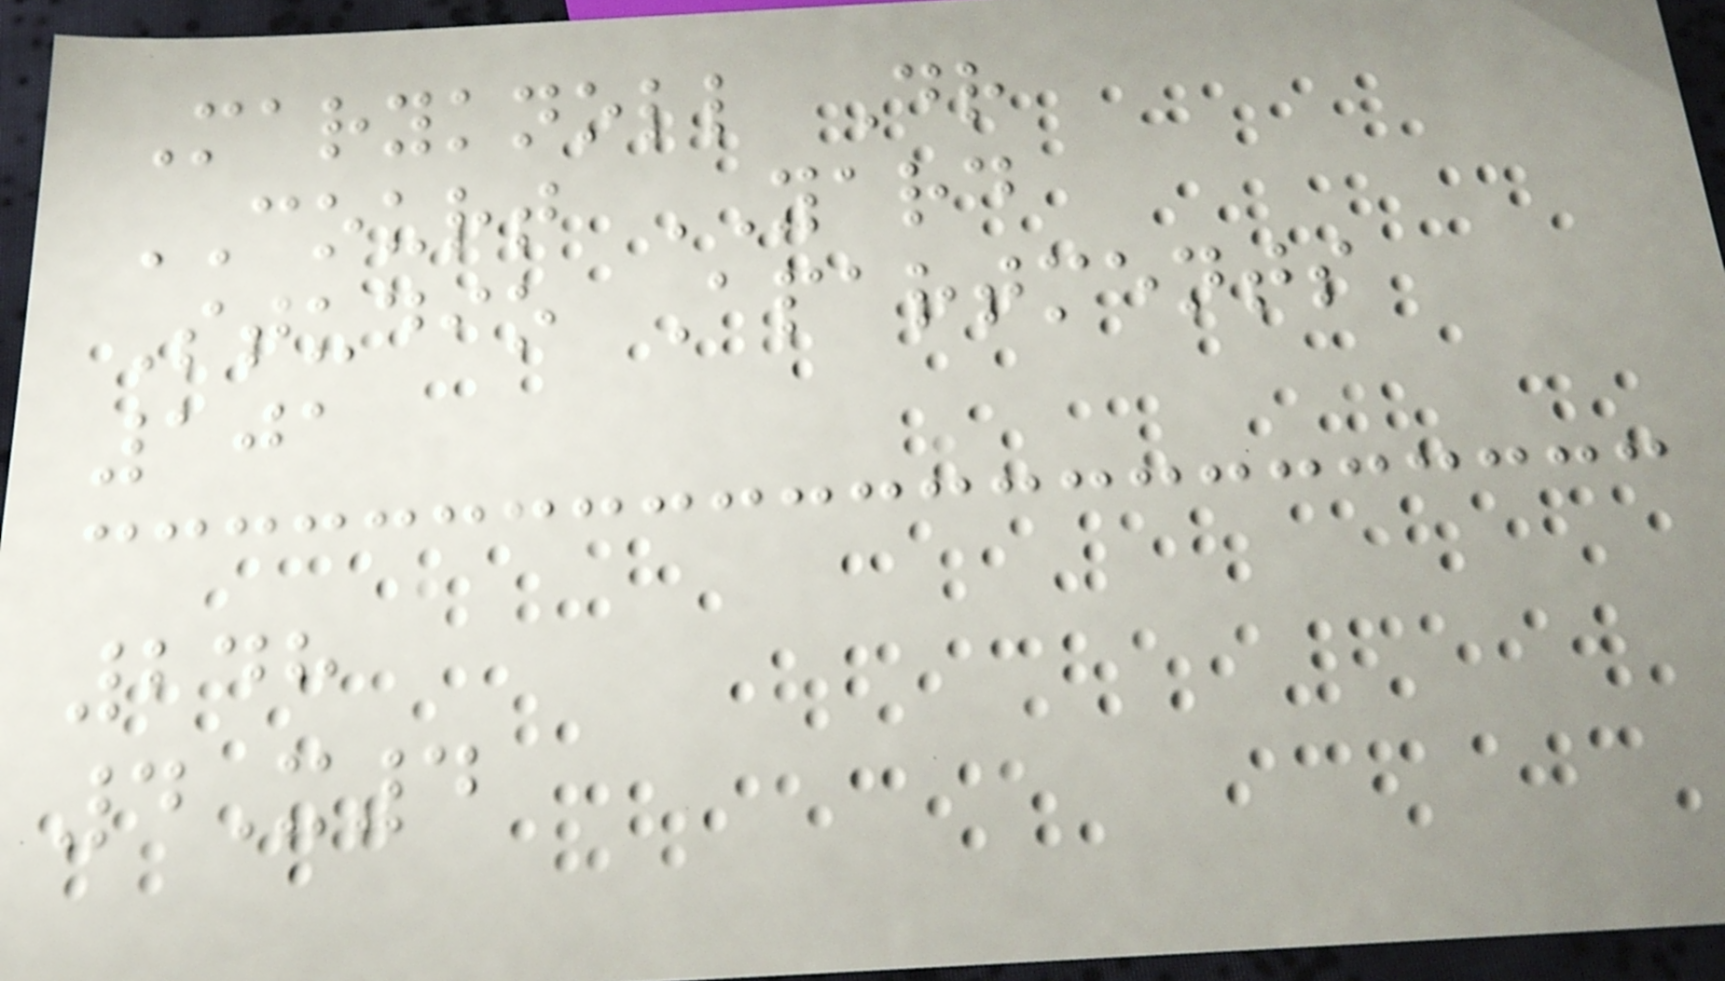Maryknoll Dr
COURT YARD
Studio Apartments
101
248
4X4
